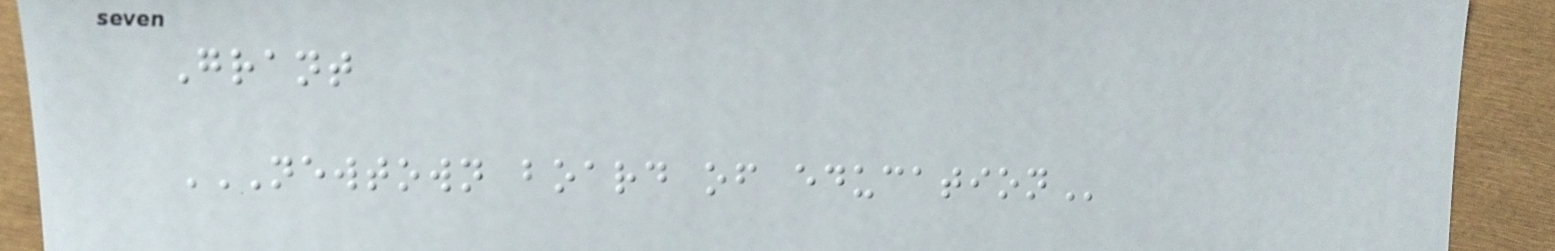Grant
NEWTOWN BOARD OF EDUCATION
